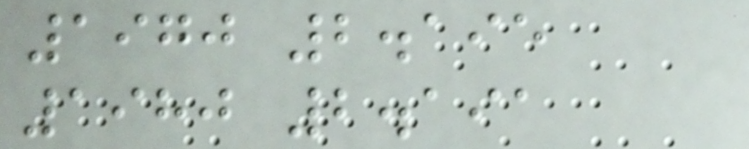1970 2.195
1980 2.191
